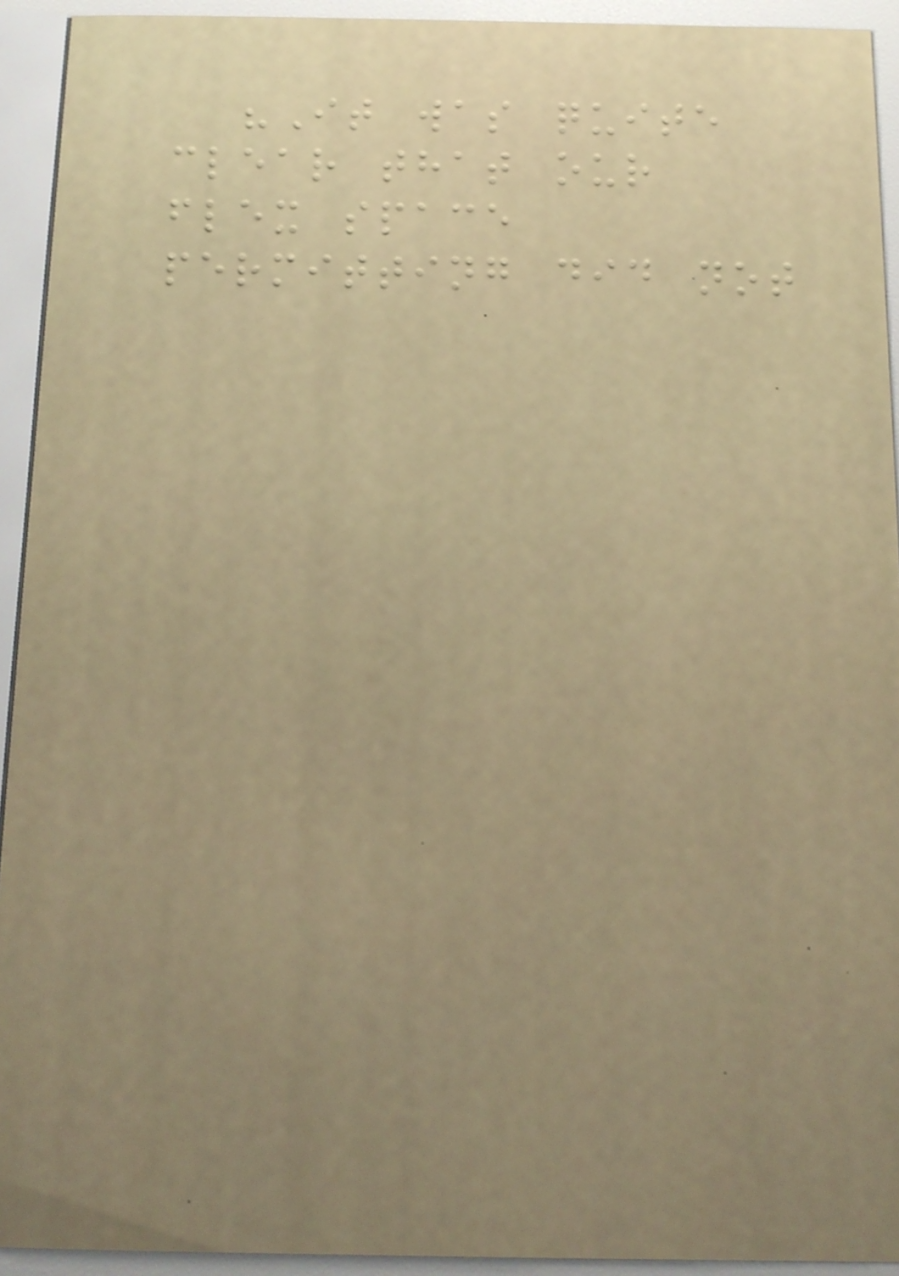"It was quite
clear that our
flex space
permitting did not
